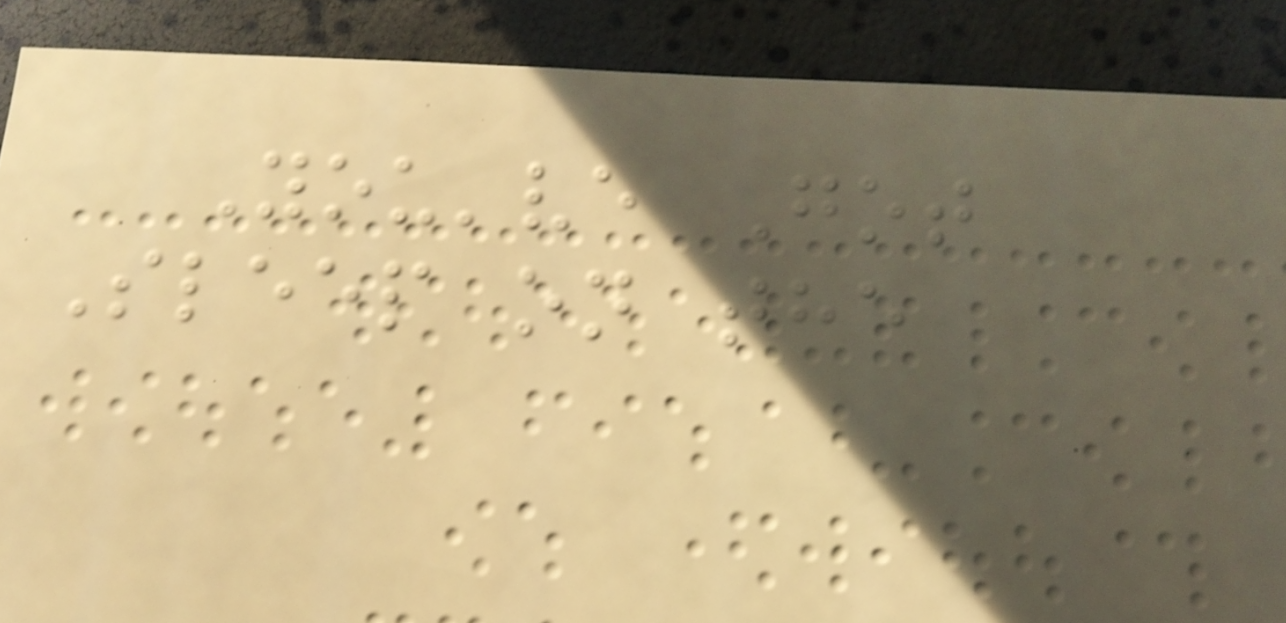You've Got
Sleep on the
